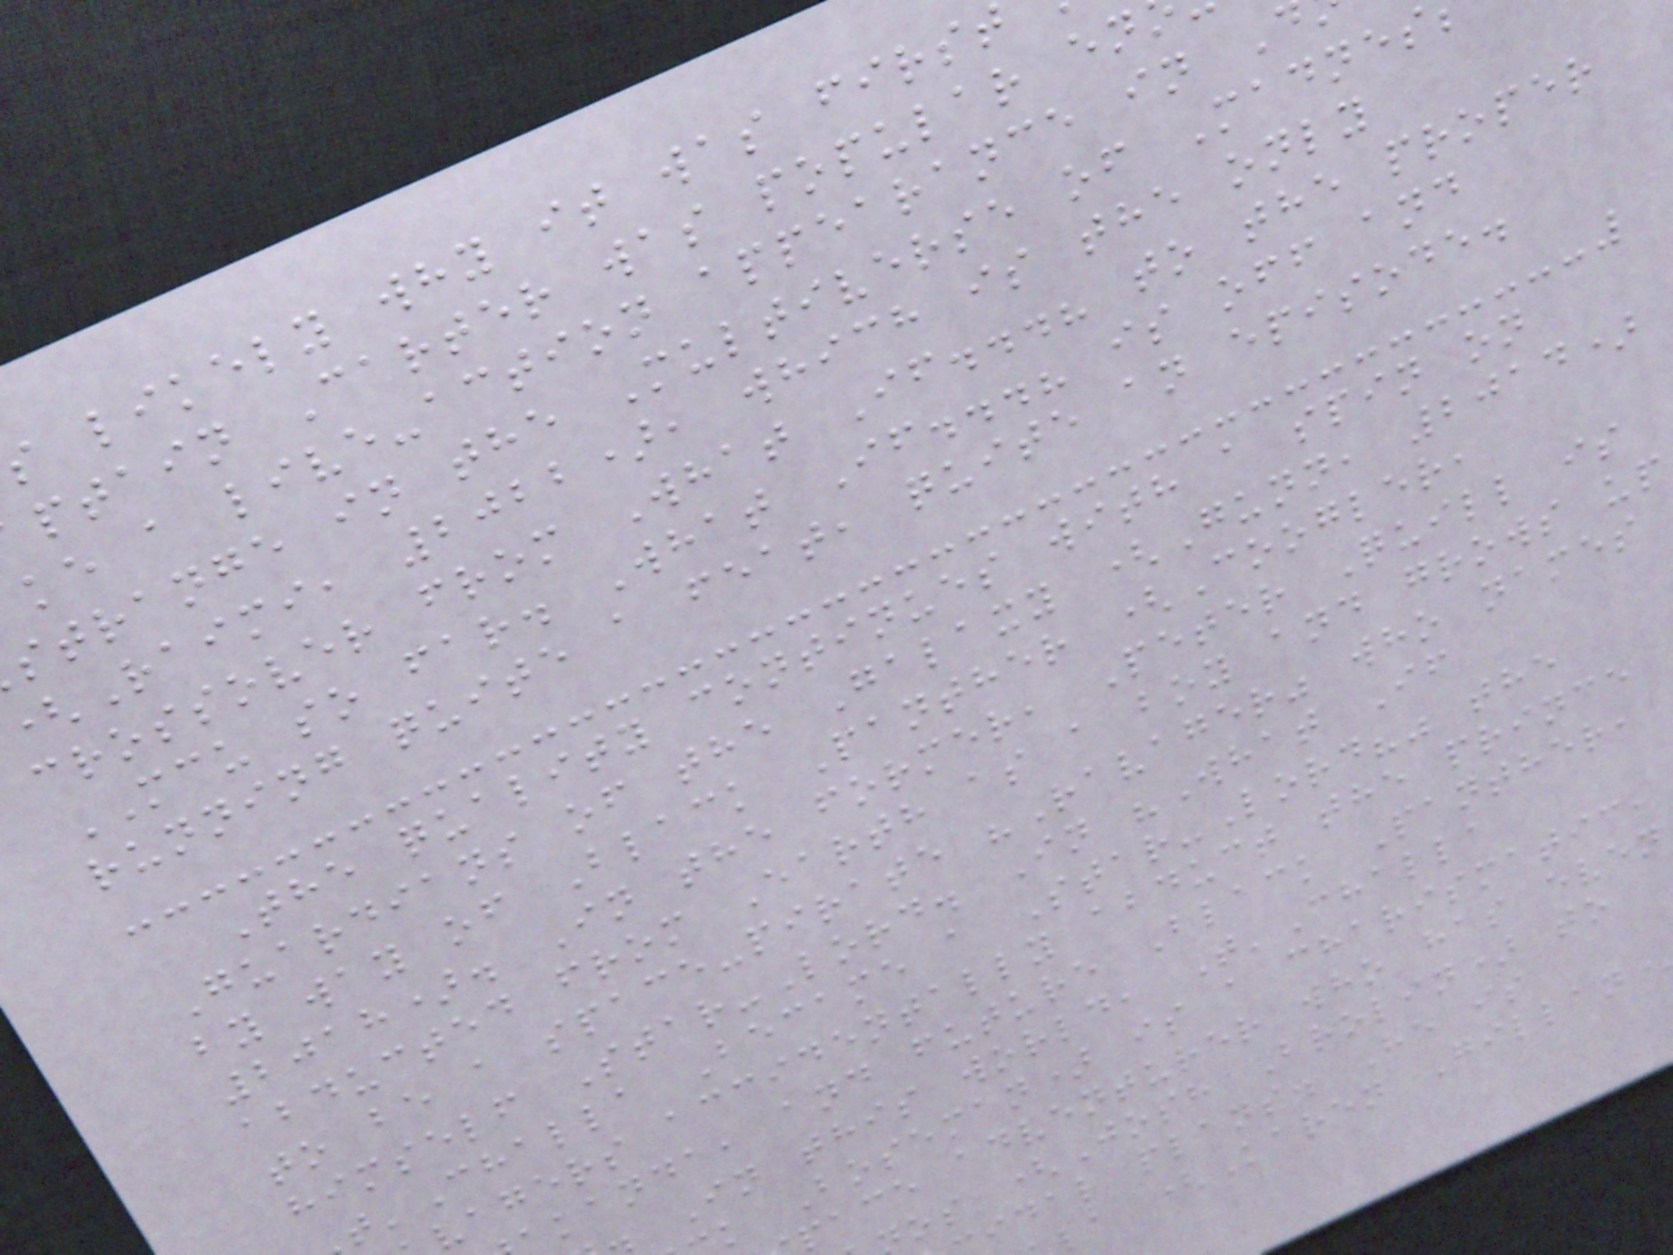s likely why it was first
ptain Carter was popular en
ke a live-action appearance in
strange in the Multiverse of Madnes
Raimi, 2022), which is the only
crossover from What If...? to the proper
MCU so far. What If...? is off and
running quite a feat, quite an episode.
The quality continues with a spin on
Guardians of the Galaxy (Gunn, 2014)
by way of Black Panther (Coogler,
2018). In the former, Peter Quill is
abducted from Earth as a boy and grows up
to be a space-pirate "Ravager" who names
himself Star-Lord. In "What If
'Challa Became a Star-Lord?" the
vagers accidentally abduct the prince
kanda, and future Black Panther,
In this world, T'Challa
k Boseman) is a charismatic,
pace adventurer who has even
os (Josh Brolin) to
idal plans. He is
la (Karen Gillan
